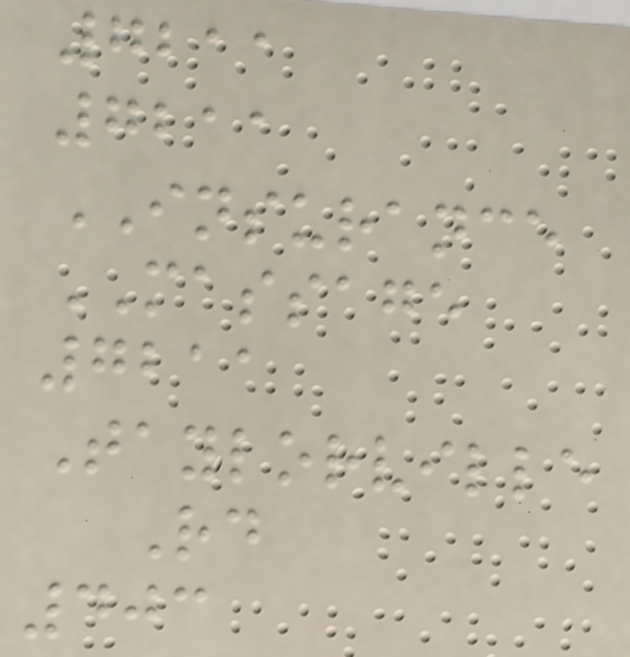7211
7211
INSURANCE
MASSAGE
7211
Taylorville
Rd
403
